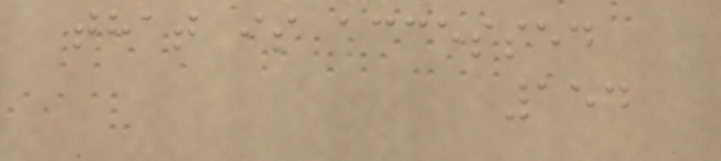that is accessed
154
